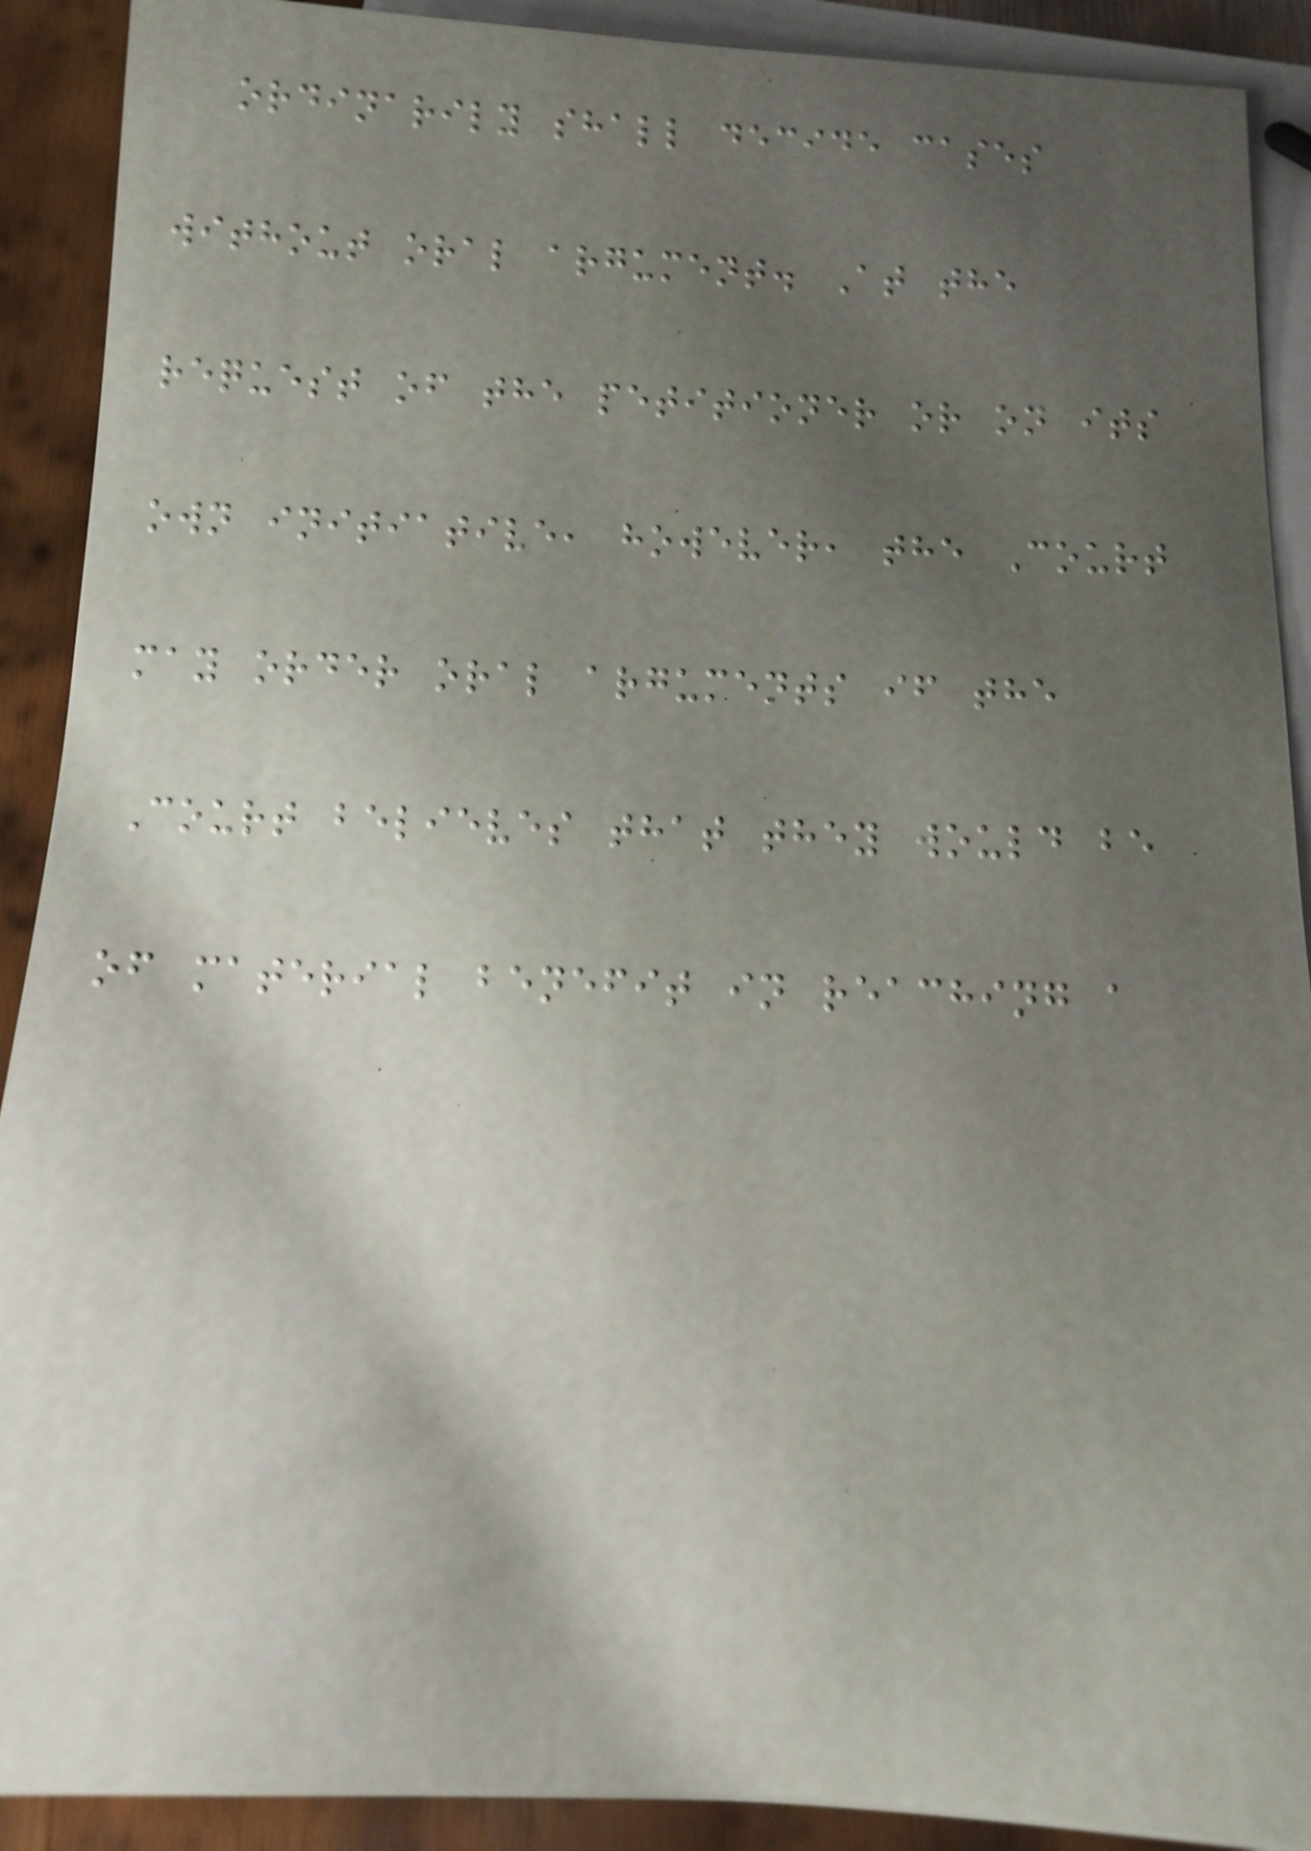ordinarily shall decide cases
without oral argument. At the
request of the petitioner or on its
own initiative, however, the Court
may order oral arguments if the
Court believes that they would be
of material benefit in reaching a
